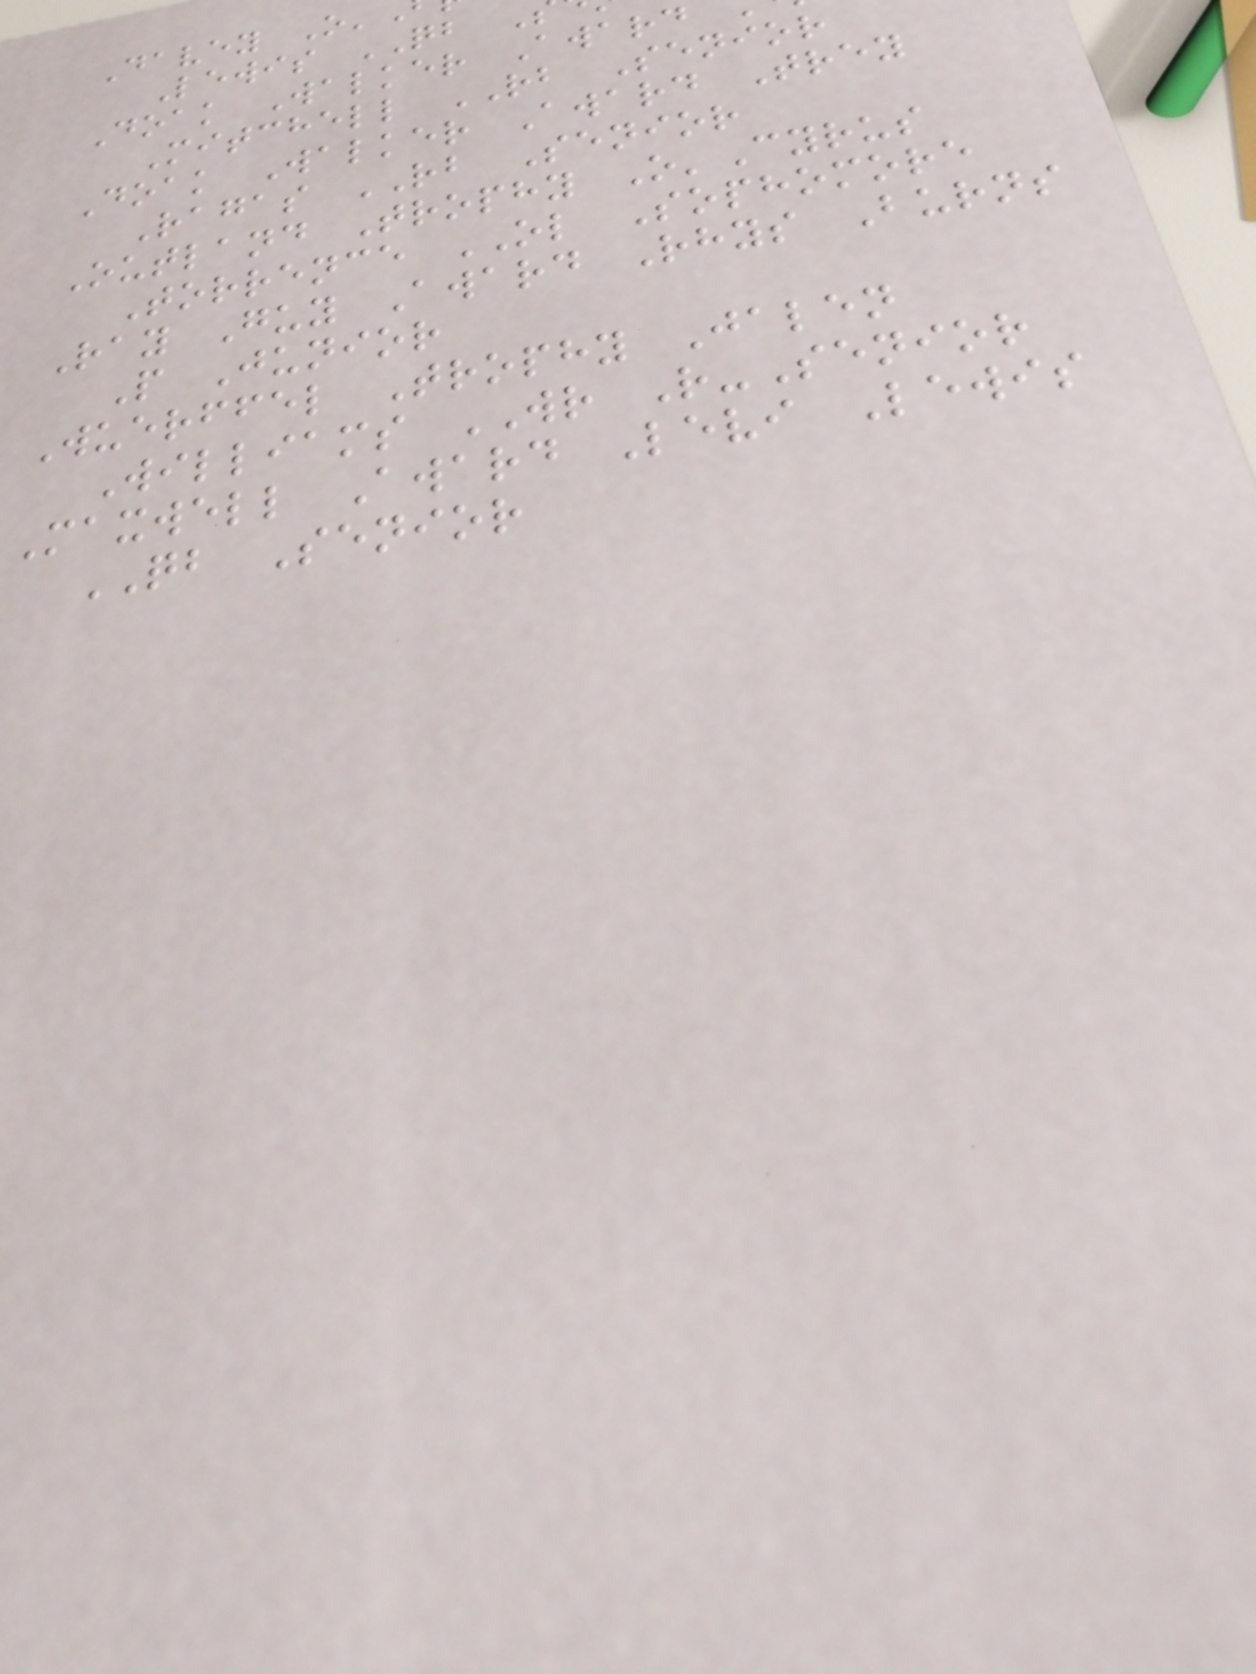Davey O'
Lewis QB
Doak Walker Award
Mitchell RB Senior
Doak Walker Award Trey
Ragas RB Senior
Outland Trophy O'Cyrus
Torrence OL Sophomore
Ray Guy Award Rhys Burns
P Junior
Wuerffel Trophy Jalen
Williams WR R-Senior
Maxwell Award Levi Lewis
QB Senior
